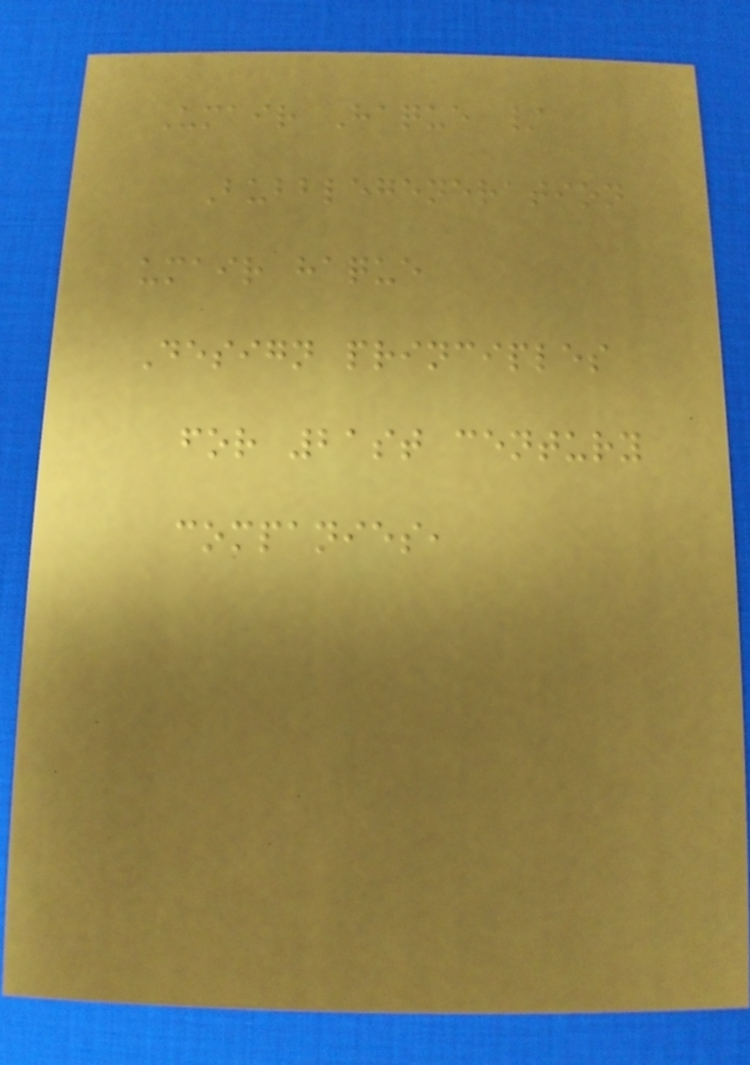Umair Haque /
Bubblegeneration
umair haque
Design principles
for 21st century
companies,
